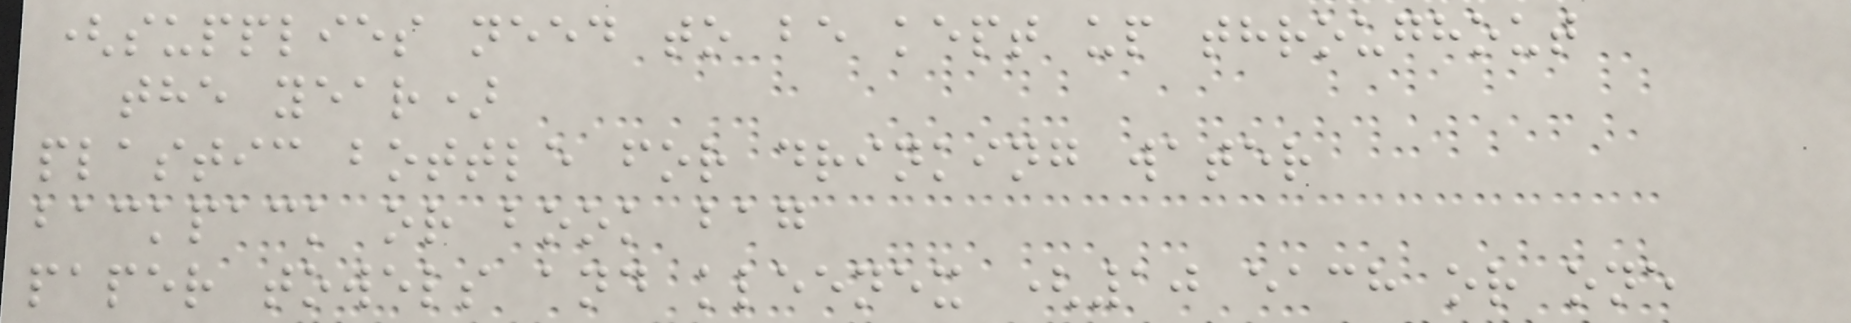(supplies need to be kept up throughout
the year)
plastic bottle for drinking water
backpack or book bag
paper towels and kleenex (10 each or one
